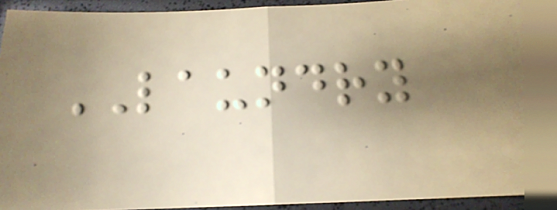LAUNDRY
